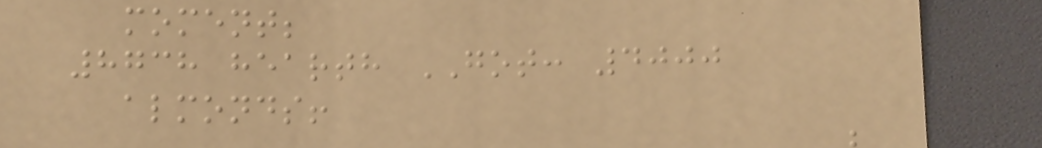moment;
8738 hearth GOT: 4000
almonds!
